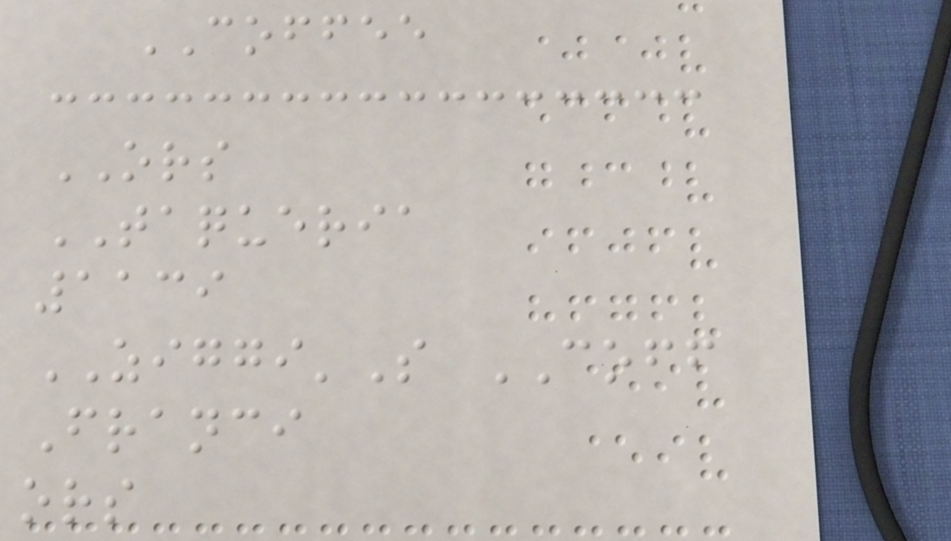COFFEE
ORS
TAQUERIA
1139
ZIGGI'S COFF
Franci
ors
